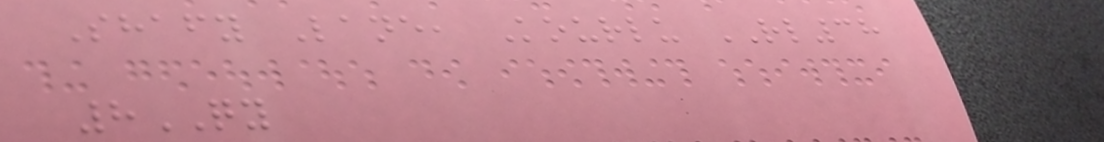Shafy Lane, Kourlu RL38
8QY
